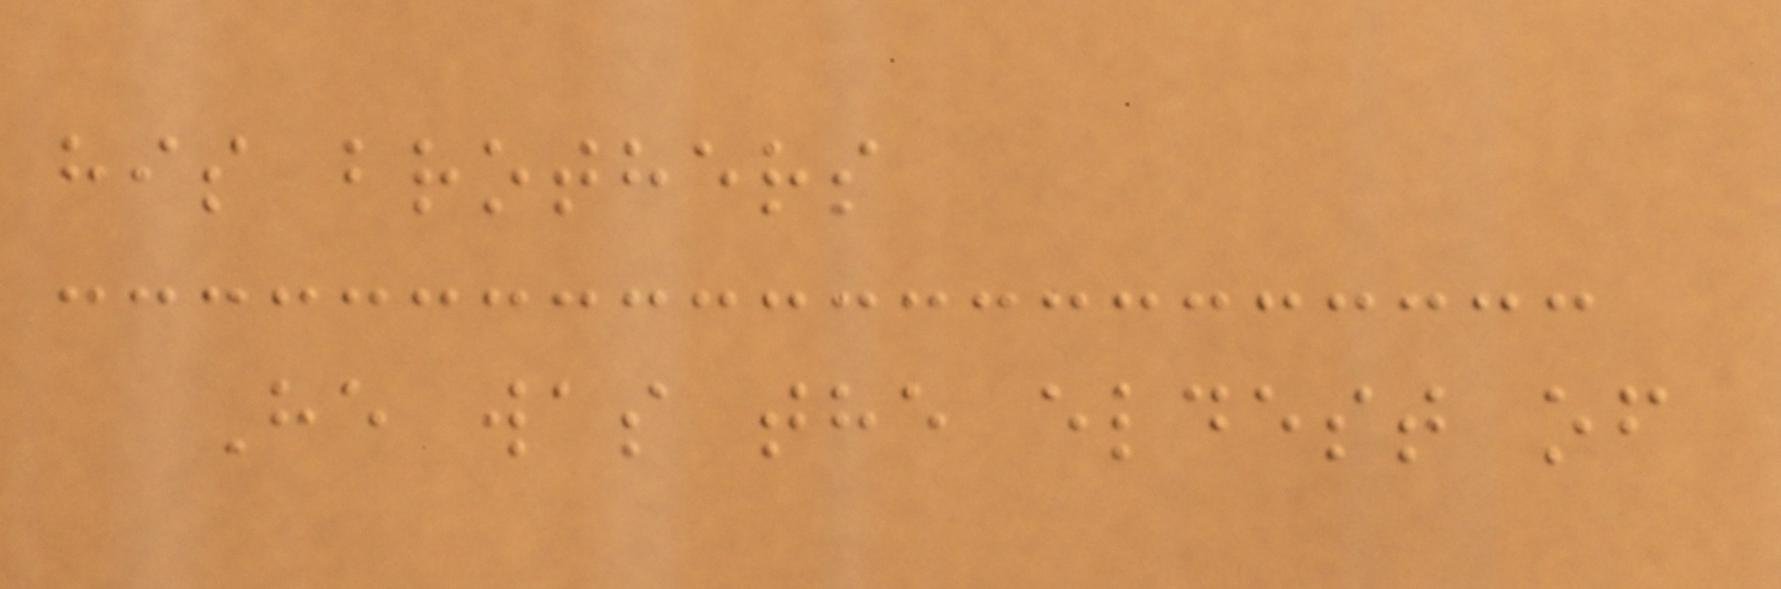his brothers
He was the eldest of
